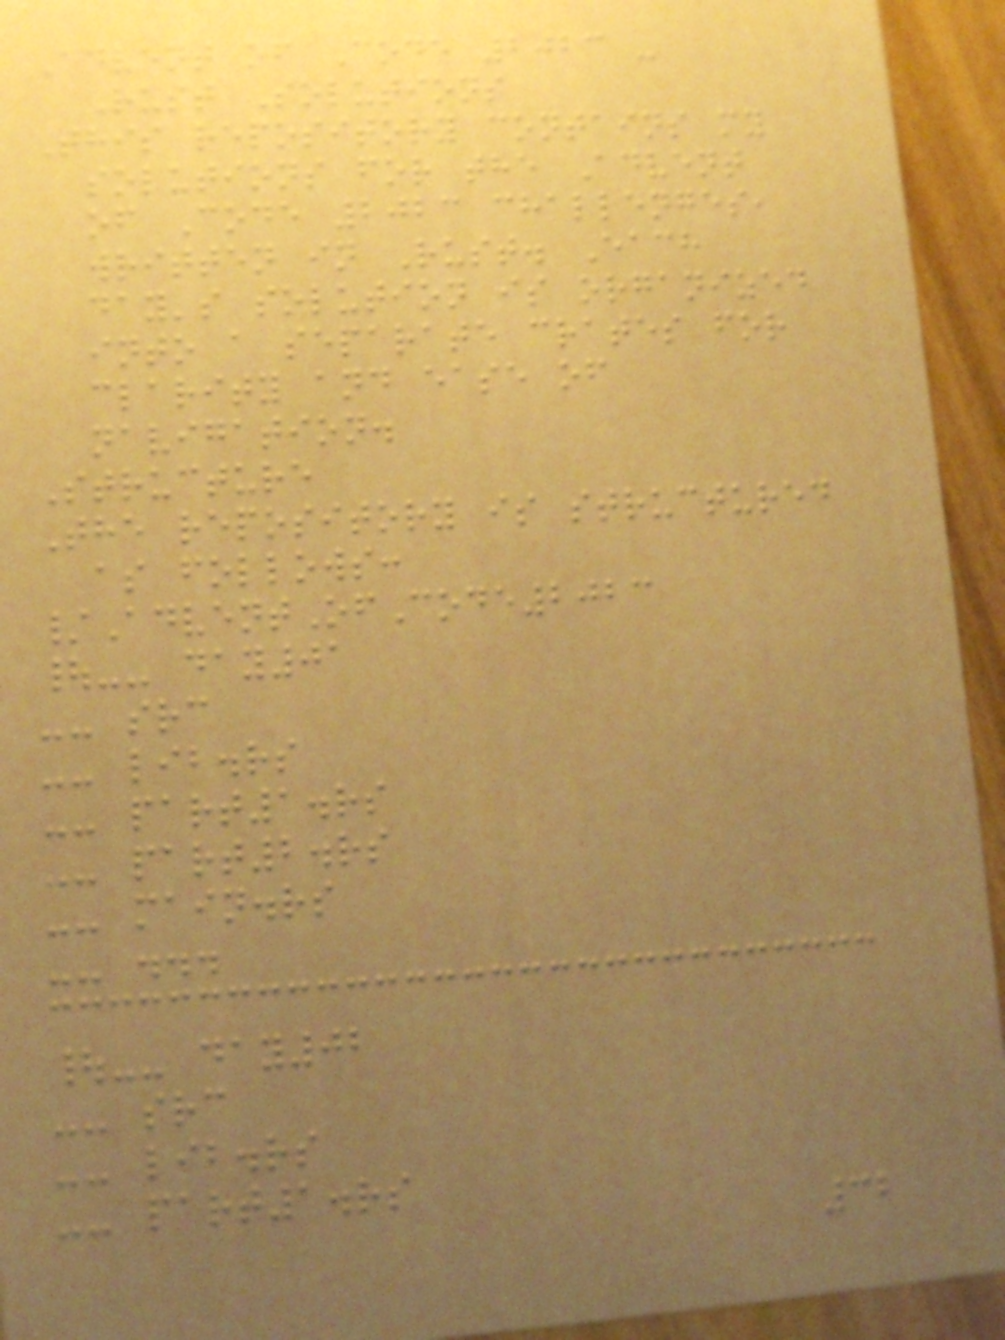Advent of Code 2023 -
Rust Solutions
This repository contains my
solutions for the Advent
of Code 2023 challenges,
written in Rust. Each
day's solution is organized
into a separate crates for
clarity and ease of
navigation.
Structure
The repository is structured
as follows:
/AdventOfCode2023
|-- day01
-- src
-- lib.rs
-- part1.rs
-- part2.rs
-- main.rs
-- ...
|-- day02
-- src
-- lib.rs
-- part1.rs
32
